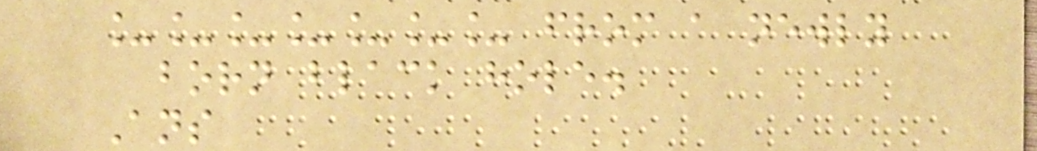_______ from a newly
born black hole.
Ans
